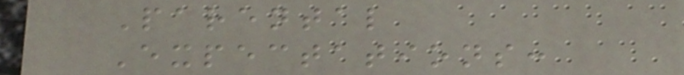Parental
Expectations:
